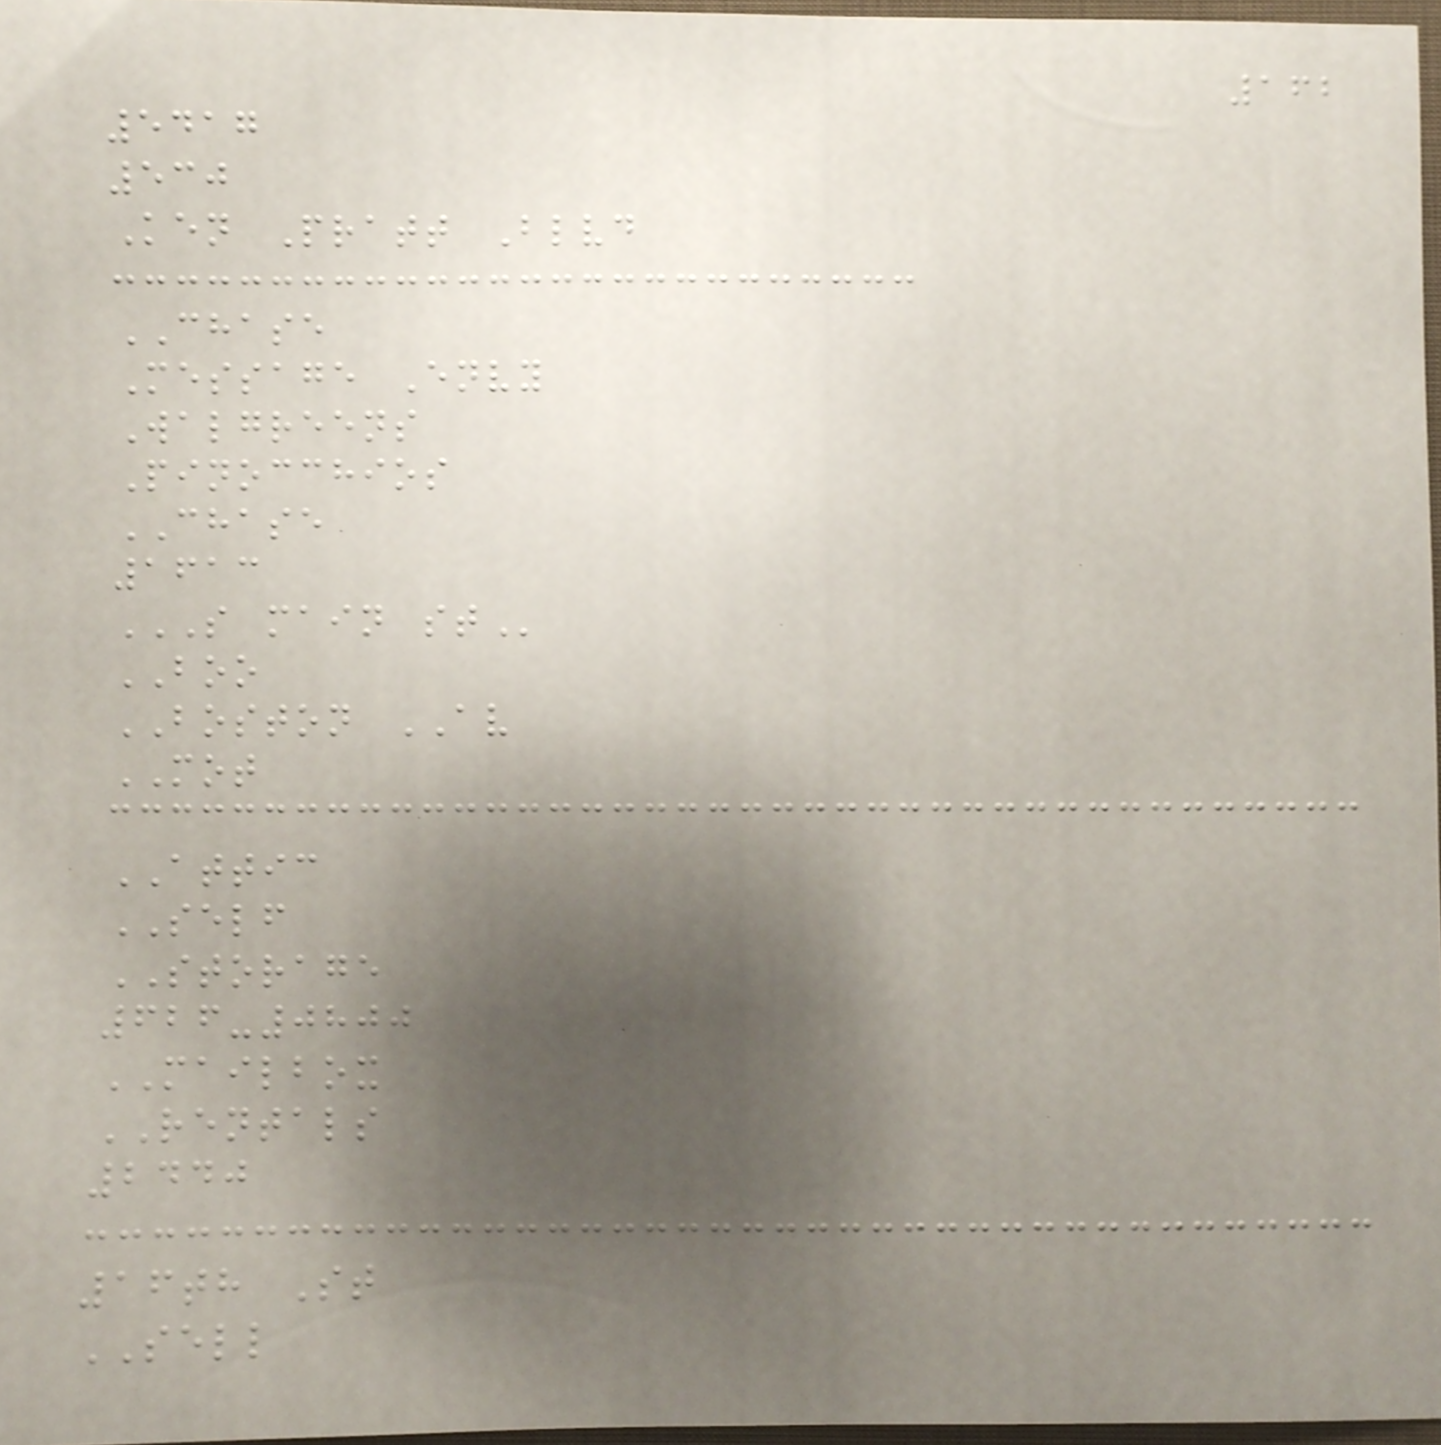162
5417
530
Ken Pratt Blvd
CHASE
Message Envy
Walgreens
Pinocchios
CHASE
1613
S MAIN ST
BOO
BOSTON AV
MOT
ATTIC
SELF
STORAGE
626-0800
MAILBOX
RENTALS
2440
16th St
SELL
